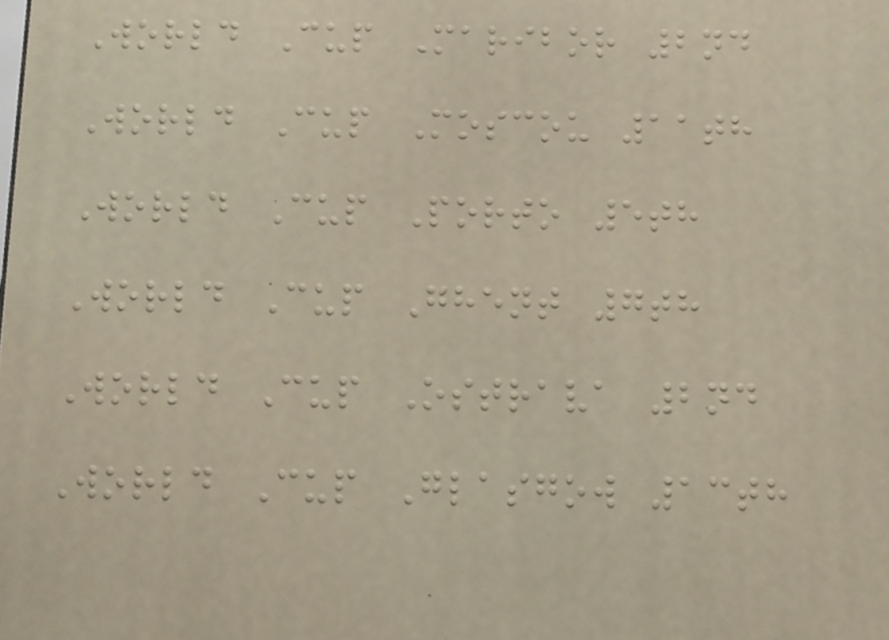World Cup Maribor 2nd
World Cup Moscou 11th
World Cup Porto 5th
World Cup Ghent 7th
World Cup Ostrava 2nd
World Cup Glasgow 13th
